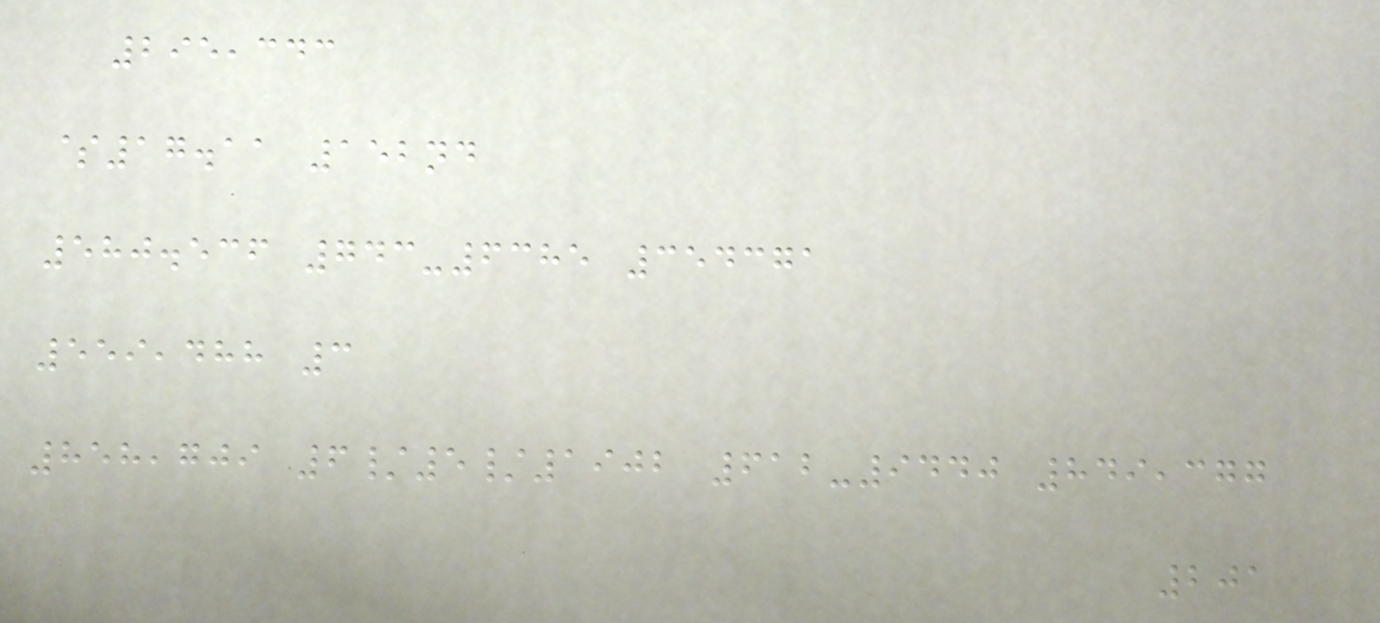295,343
$17.11 152nd
580.536 743-6385 354371
559,488 3
858,709 6/5/1902 612-9440 849,377
201
